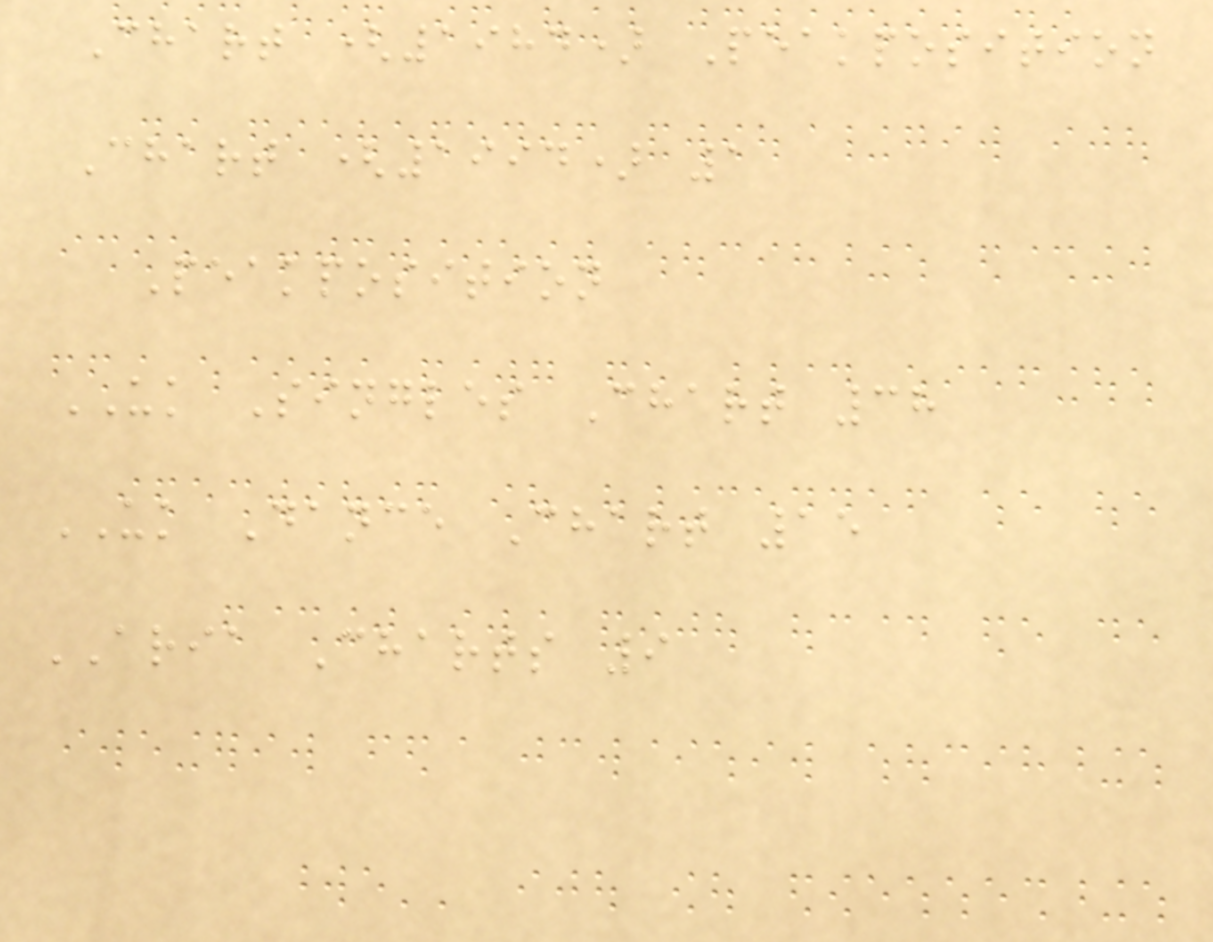Chart (1984) Peakposition
Chart (1994) 1
Peakposition
UK Singles Chart 38
UK Dance Chart 15
ARIA Charts 9
